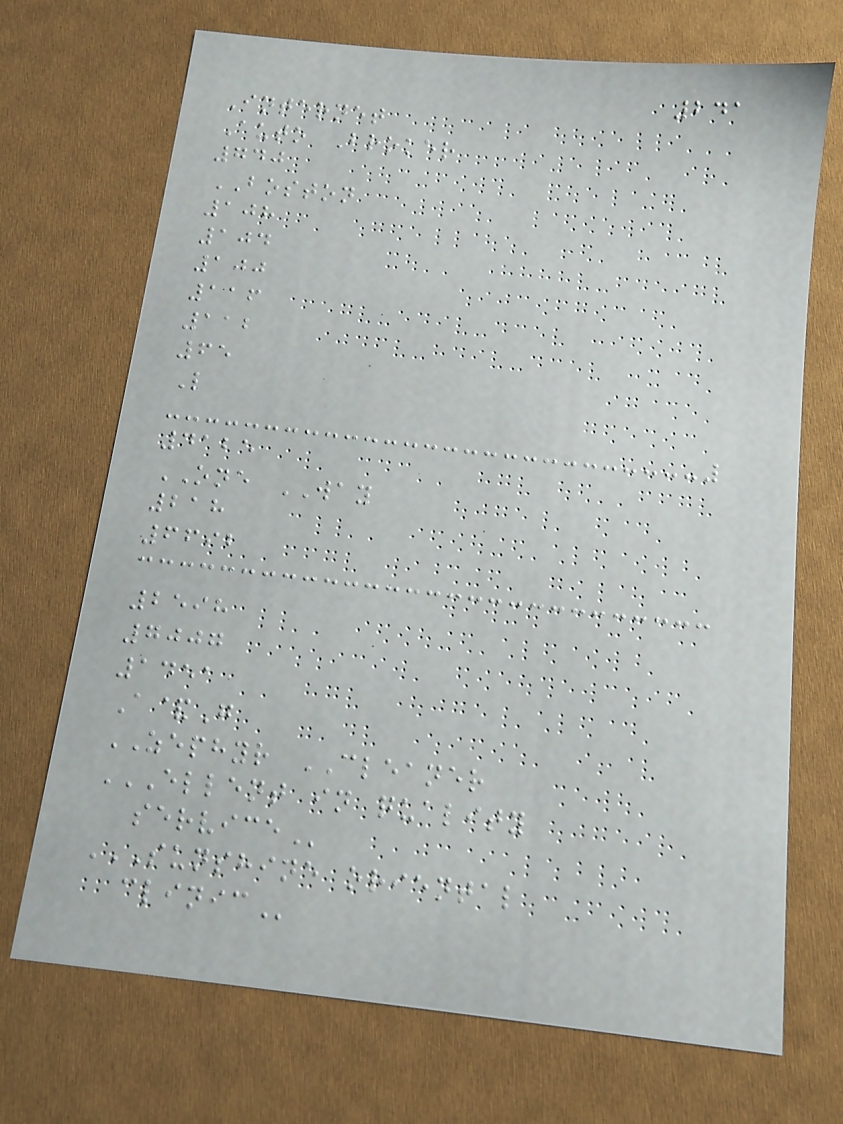241
Internet
Auto Broker
740
BOSTON
108
104
100
116
112
65
L
4125
ONE WAY
218
6692
2598
7007
1451
A&G
ZEPHYR CLEANER
ELLENT IN QUALITY
SERVICE
SUNSHINE ORIENTAL
CLINIC
